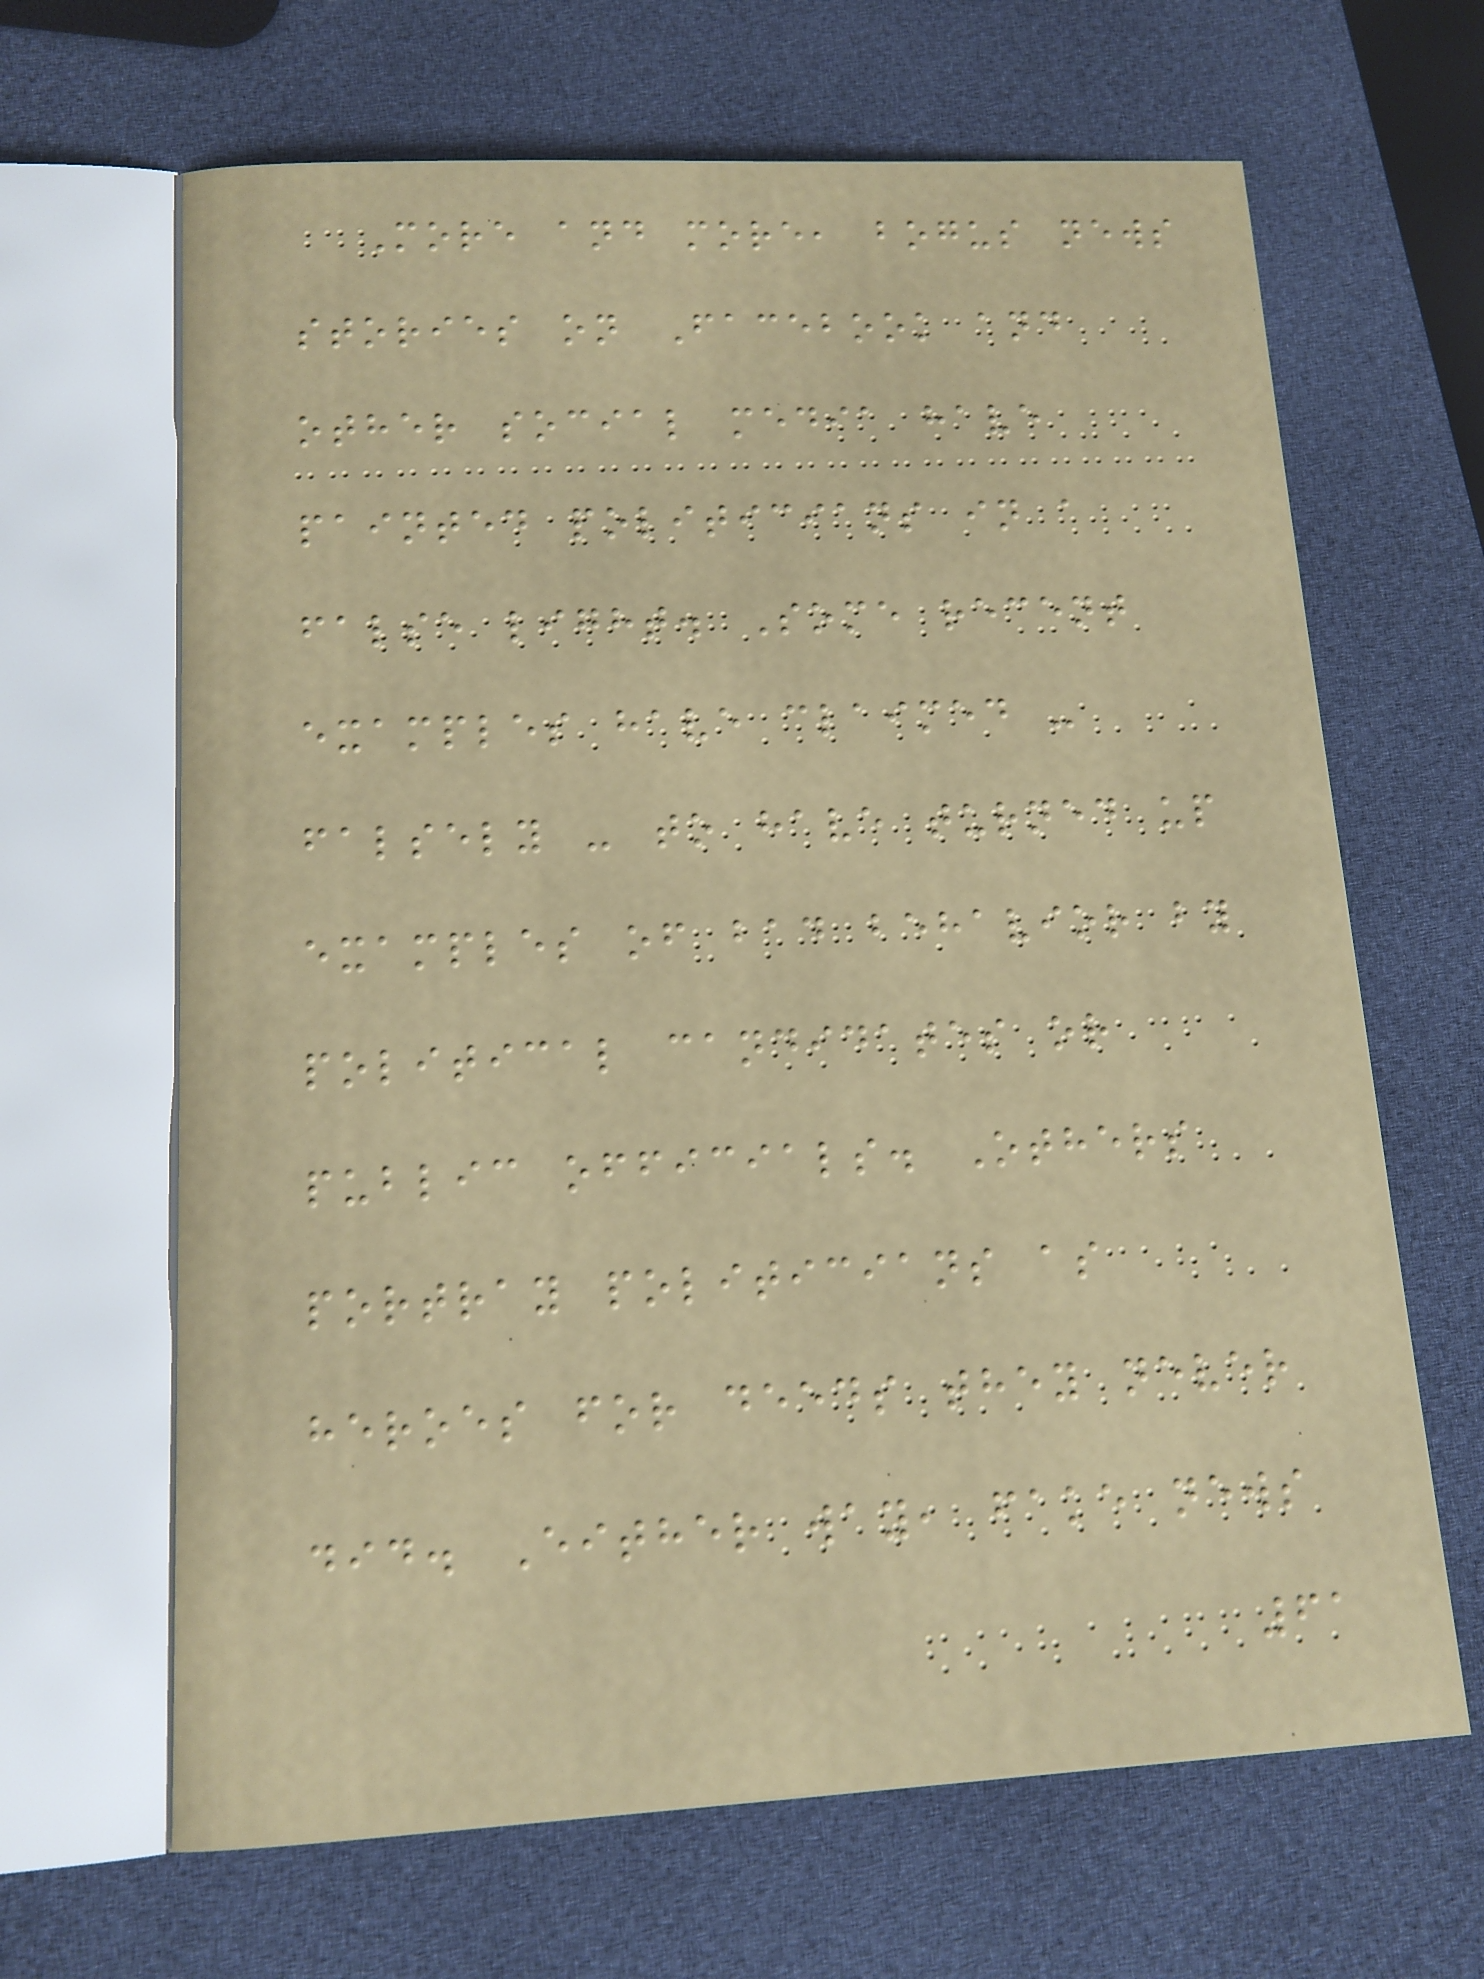More and more, bogus news
stories on Facebook and
other social media have
painted politicians in a
false light. Some recent
examples have claimed -
falsely - to have turned up
examples of bad behavior by
political candidates or
public officials. Others
portray politicians as
heroes for deeds they never
did. Either way, fake news
61
